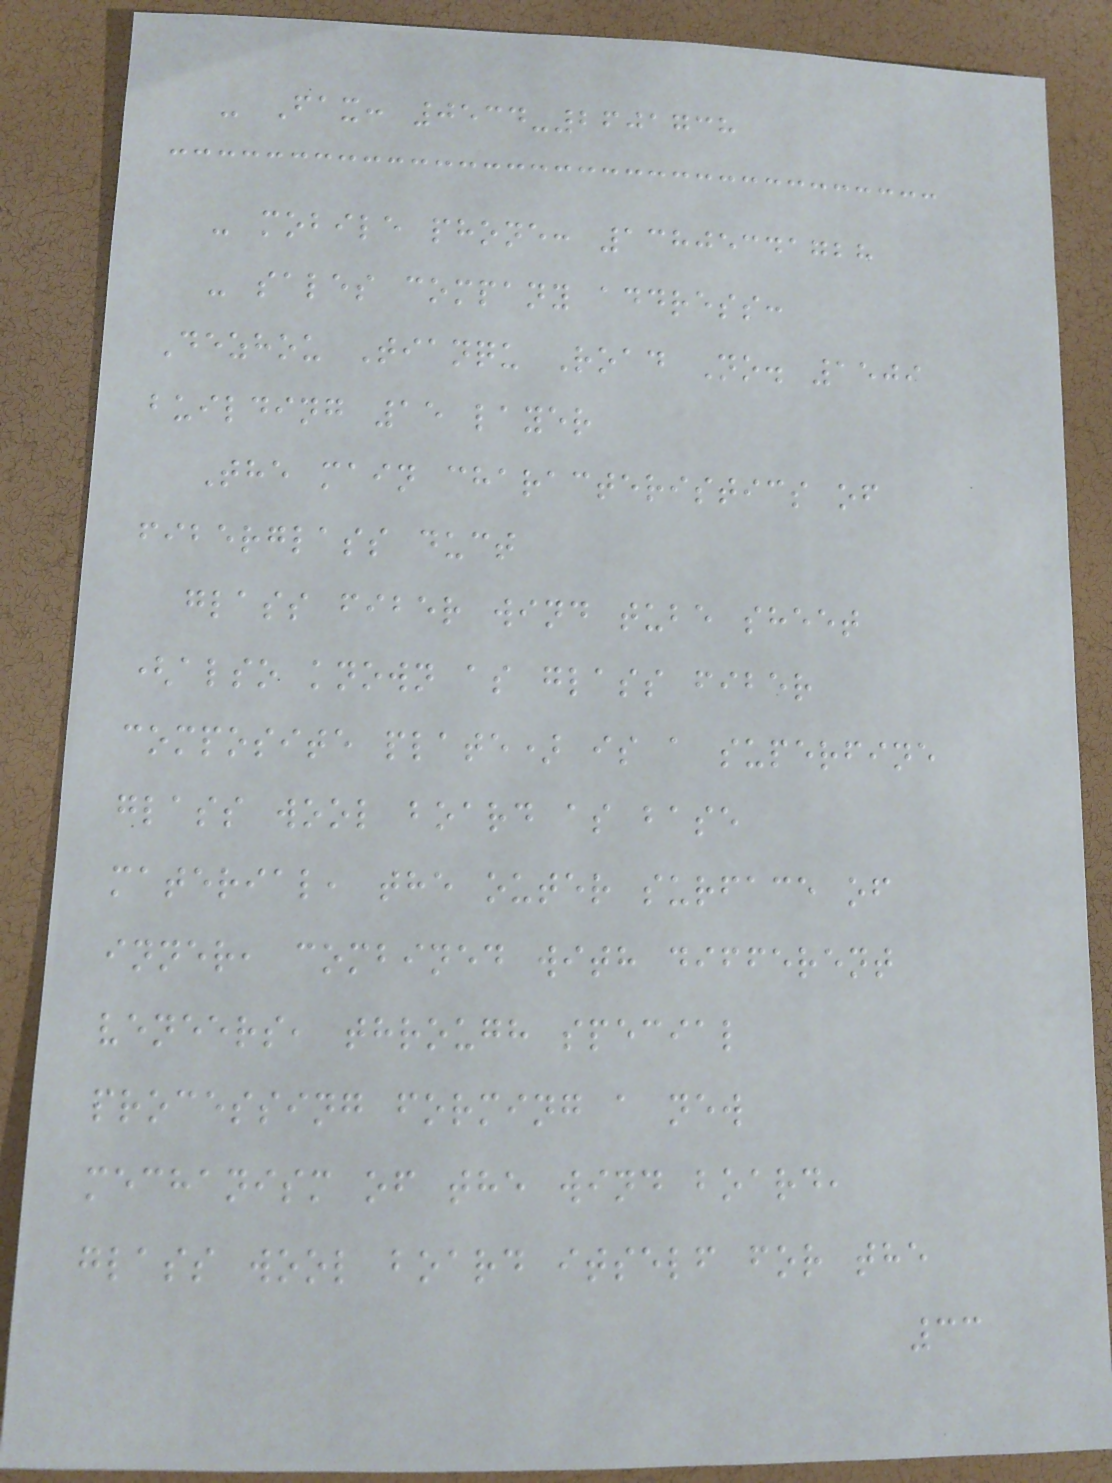- Fax: 0534-2601738
- mobile phone: 13805341728
- sales company address:
Dezhou Tianqu Road No. 1509
building 15 layer
The main characteristics of
fiberglass duct
glass fiber wind tube sheet
(also known as glass fiber
composite plate) is a superfine
glass wool board as base
material, the outer surface of
inner, combined with different
veneers, through special
processing forming a new
mechanism of the wind board,
glass wool board itself for the
33
